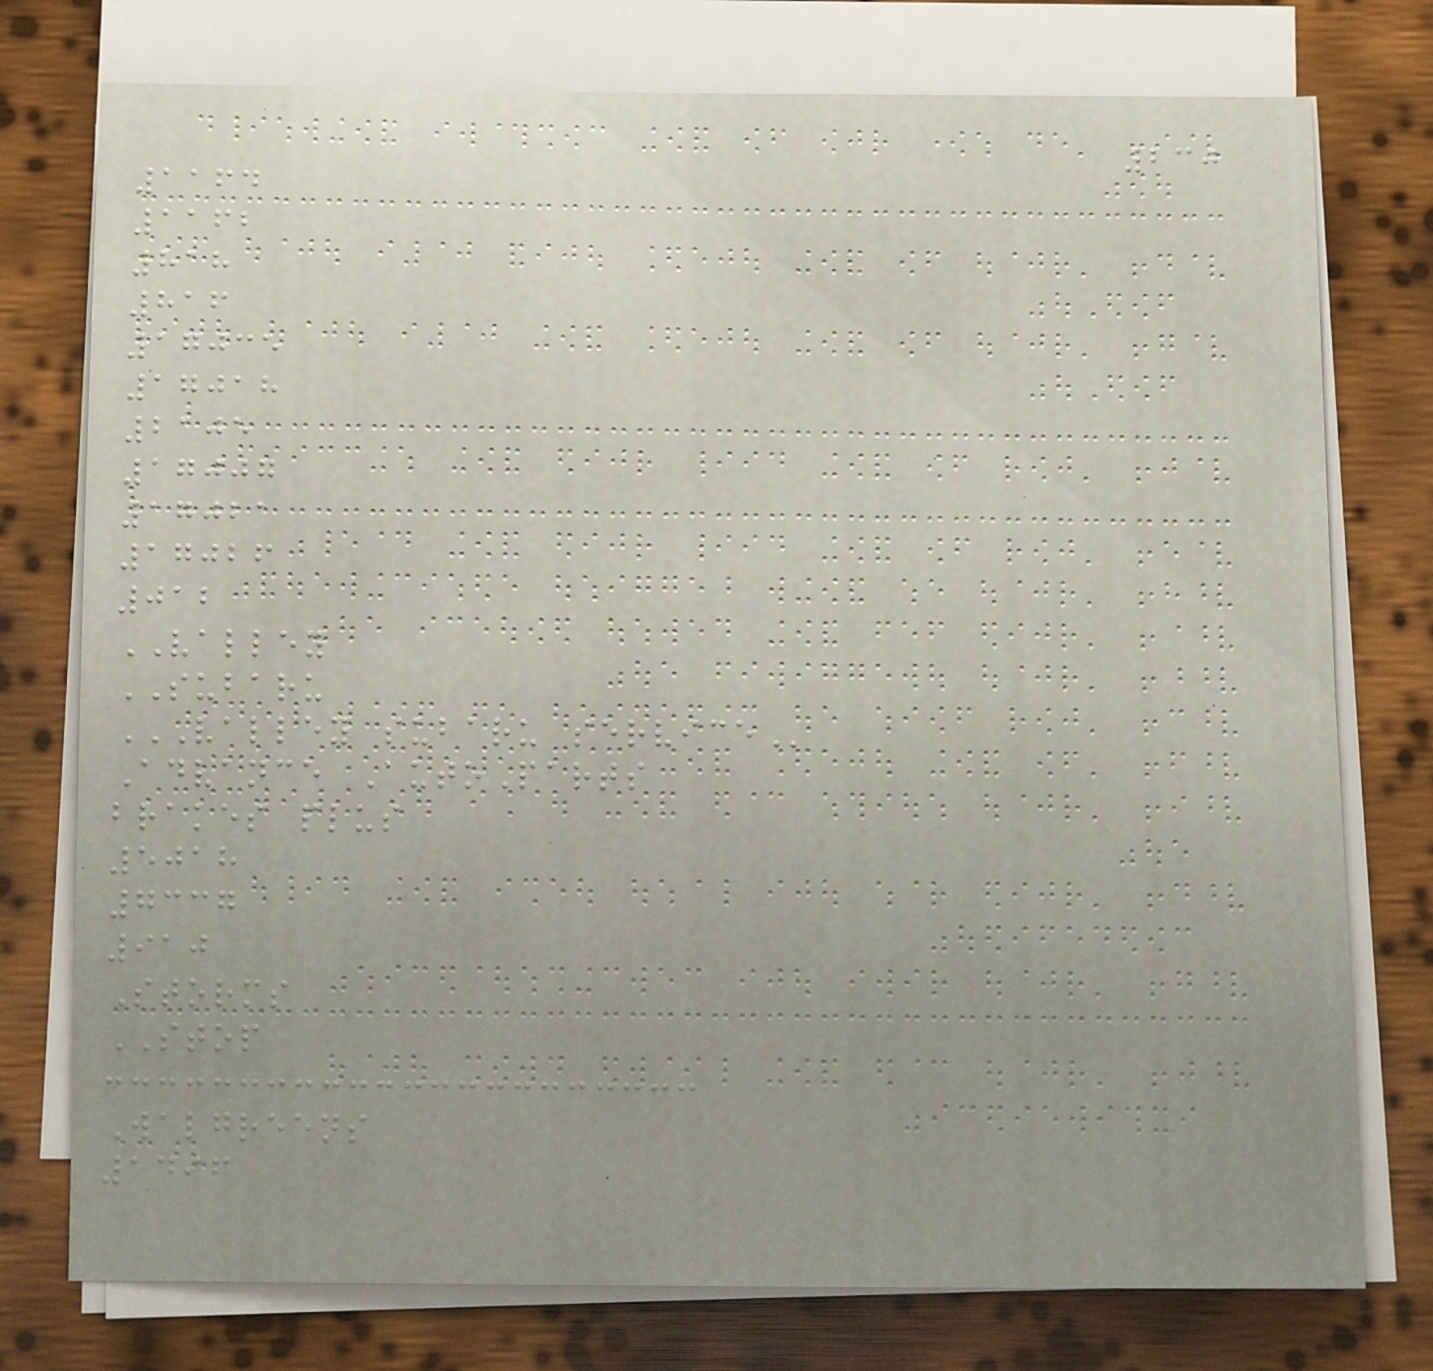230
1164
1162
818
816
17035
17018
2105
17007
17021
17026
012
VALLEY
SUBARU
VALLEY SUBARU SERVICE
Advance AutoParts
brakes plus
5018
7337
910
Storms
STOP
Walgreens
1496
